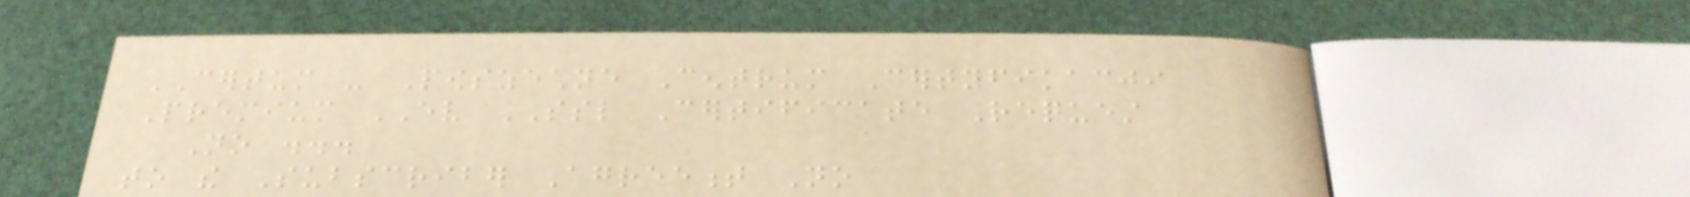CERTUM - Powszechne Centrum Certyfikacji
Premium EV SSL Certificate Request
No ...
to the Subscriber Agreement No
